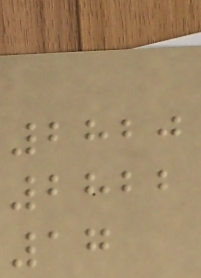2820
2822
17
